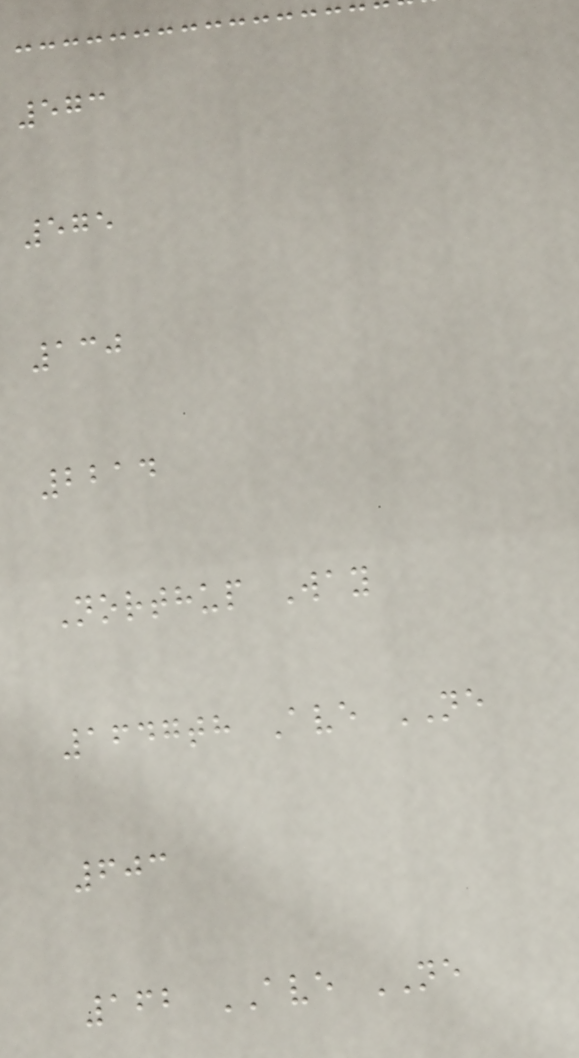573
575
130
2214
Northup Way
1647th Ave NE
603
162 AVE NE
